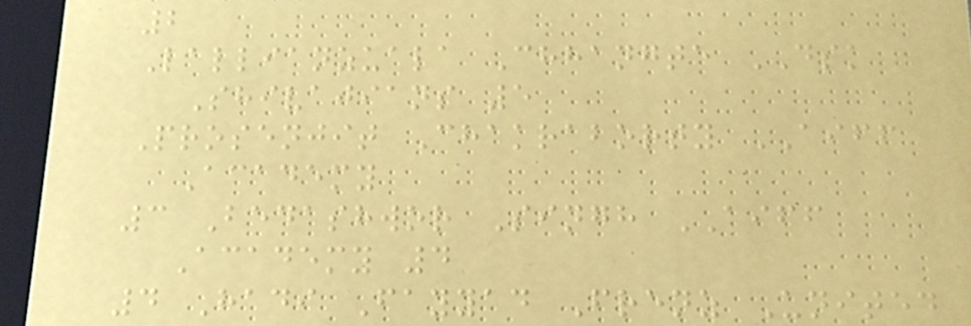2
Lallianzuala Chhangte DSK
Shivajians 5
Prosenjit Chakraborty AIFF
Academy
3 Bedashwor Singh AIFF
Academy 4
4 Hadi Fayyad Frenz United
